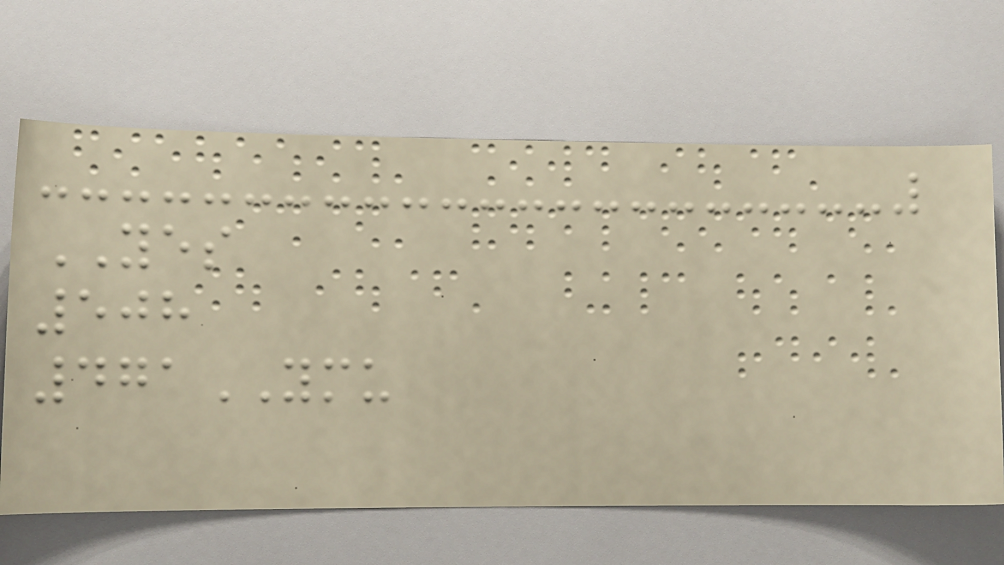YES
508
471YMU
